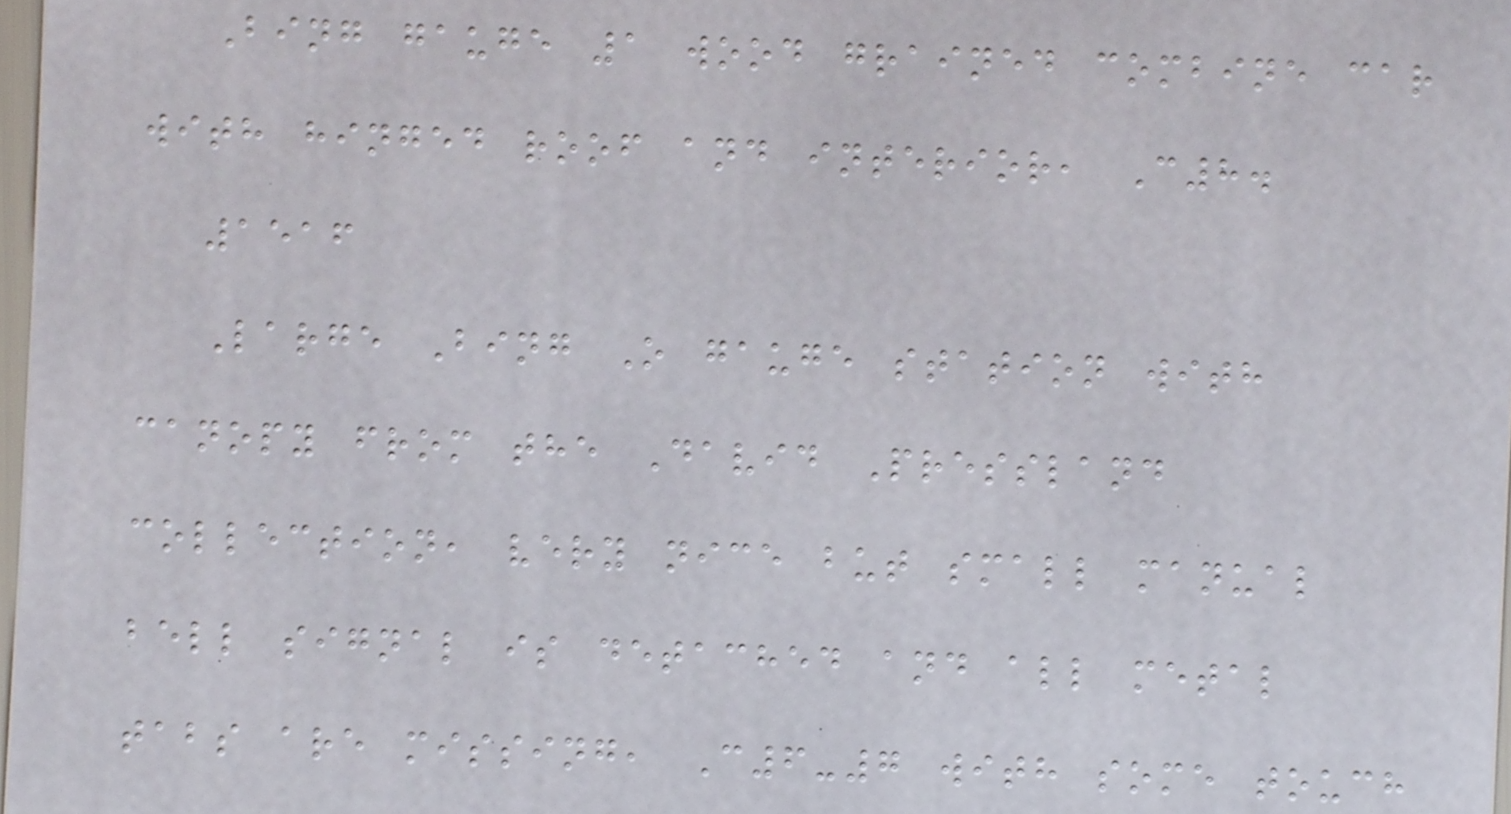Bing gauge 1 wood grained combine car
with hinged roof and interior, C8.
1516
Large Bing O gauge station with
canopy from the David Pressland
collection, very nice but small manual
bell signal is detached and all metal
tabs are missing, C6-7 with some touch
